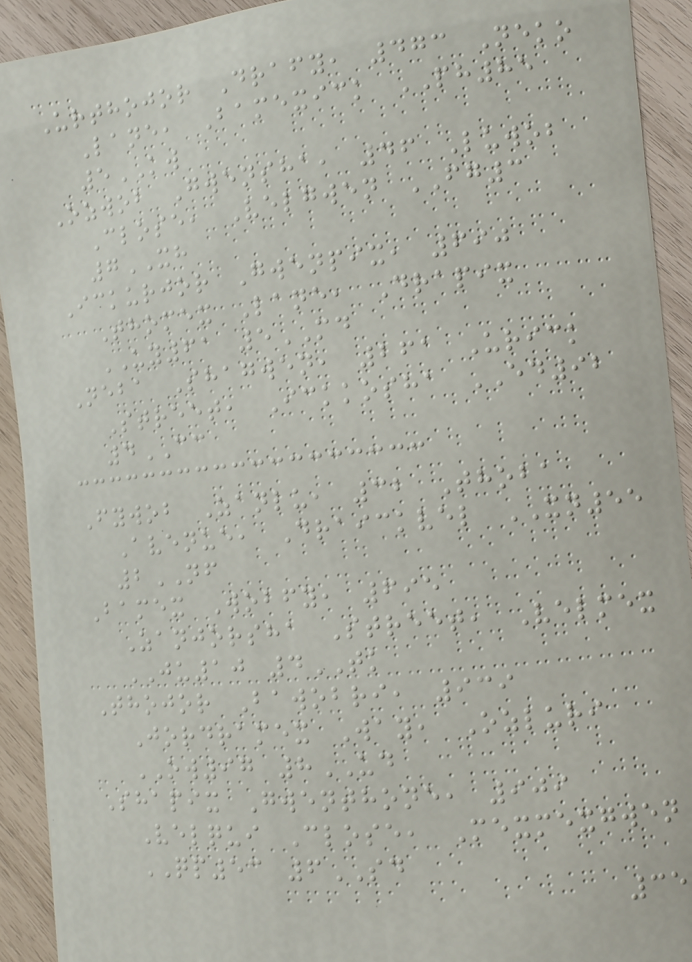Urthojor Drafy, 473 Neko
Lane, Bamexick PH85
5KW
Ozwob Gwensha, 46 Luwob
Close, Velgwen FG3
7XH
Ickurjor Gwenpix, 690
Thomex Lane, Drapix
UY61 5MD
Neba Shagwen, 261 Urick
Street, Ickkosha ED92
4CC
Fywob Zanlu, 32 Thoba
Avenue, Draickvel XN55
2NF
Bamex Wobfy, 695
Zanjorsha Street, Velmex
JU10 4TK
Thojor Bawobri, 939
Jordramex Way, Ozluri
OW97 8UD
Shapix Gwenthone, 909
Velqui Close, Mexmexgwen
QP53 6SD
35
